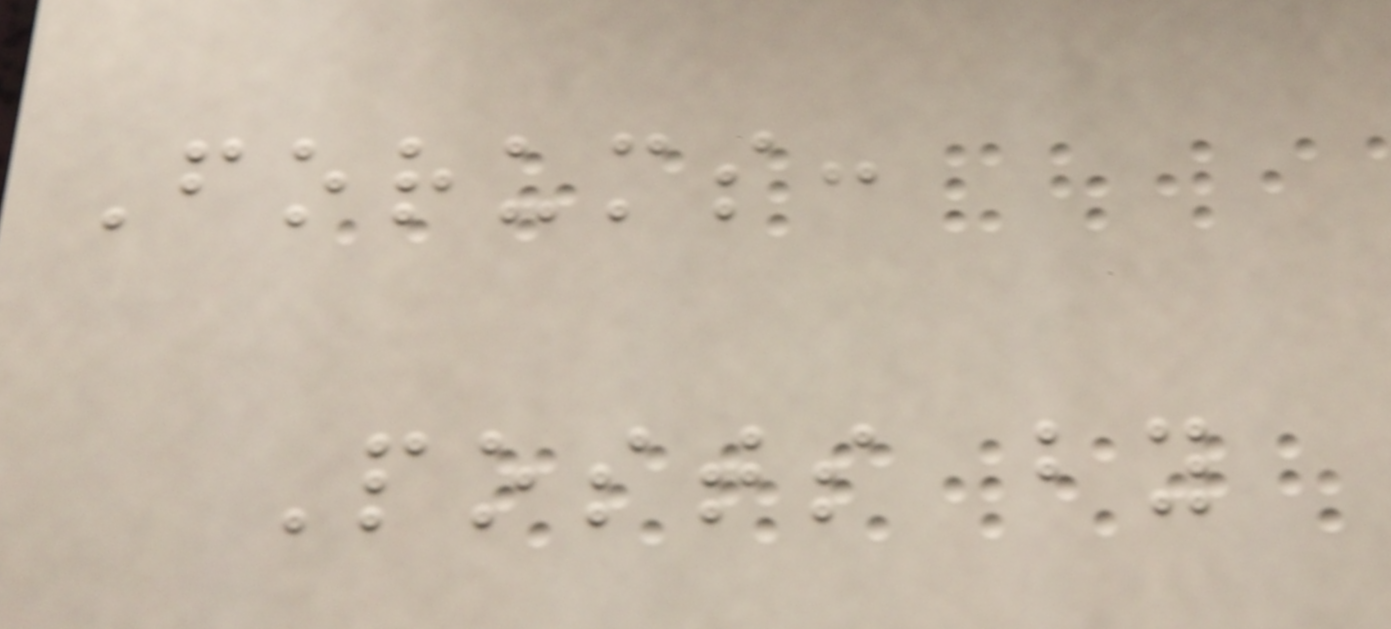Forums:
Posts by
